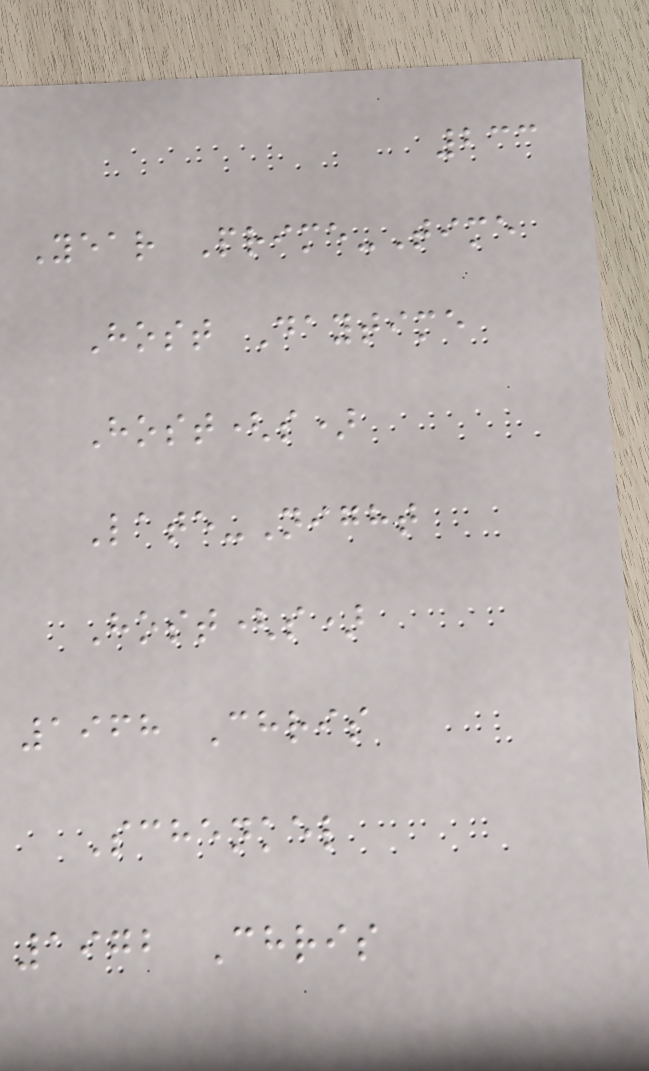233
Year Prime-Time
Host Daytime
Host(s)
Late-Night
Host(s)
1968 Chris
Schenkel
1972 Chris
